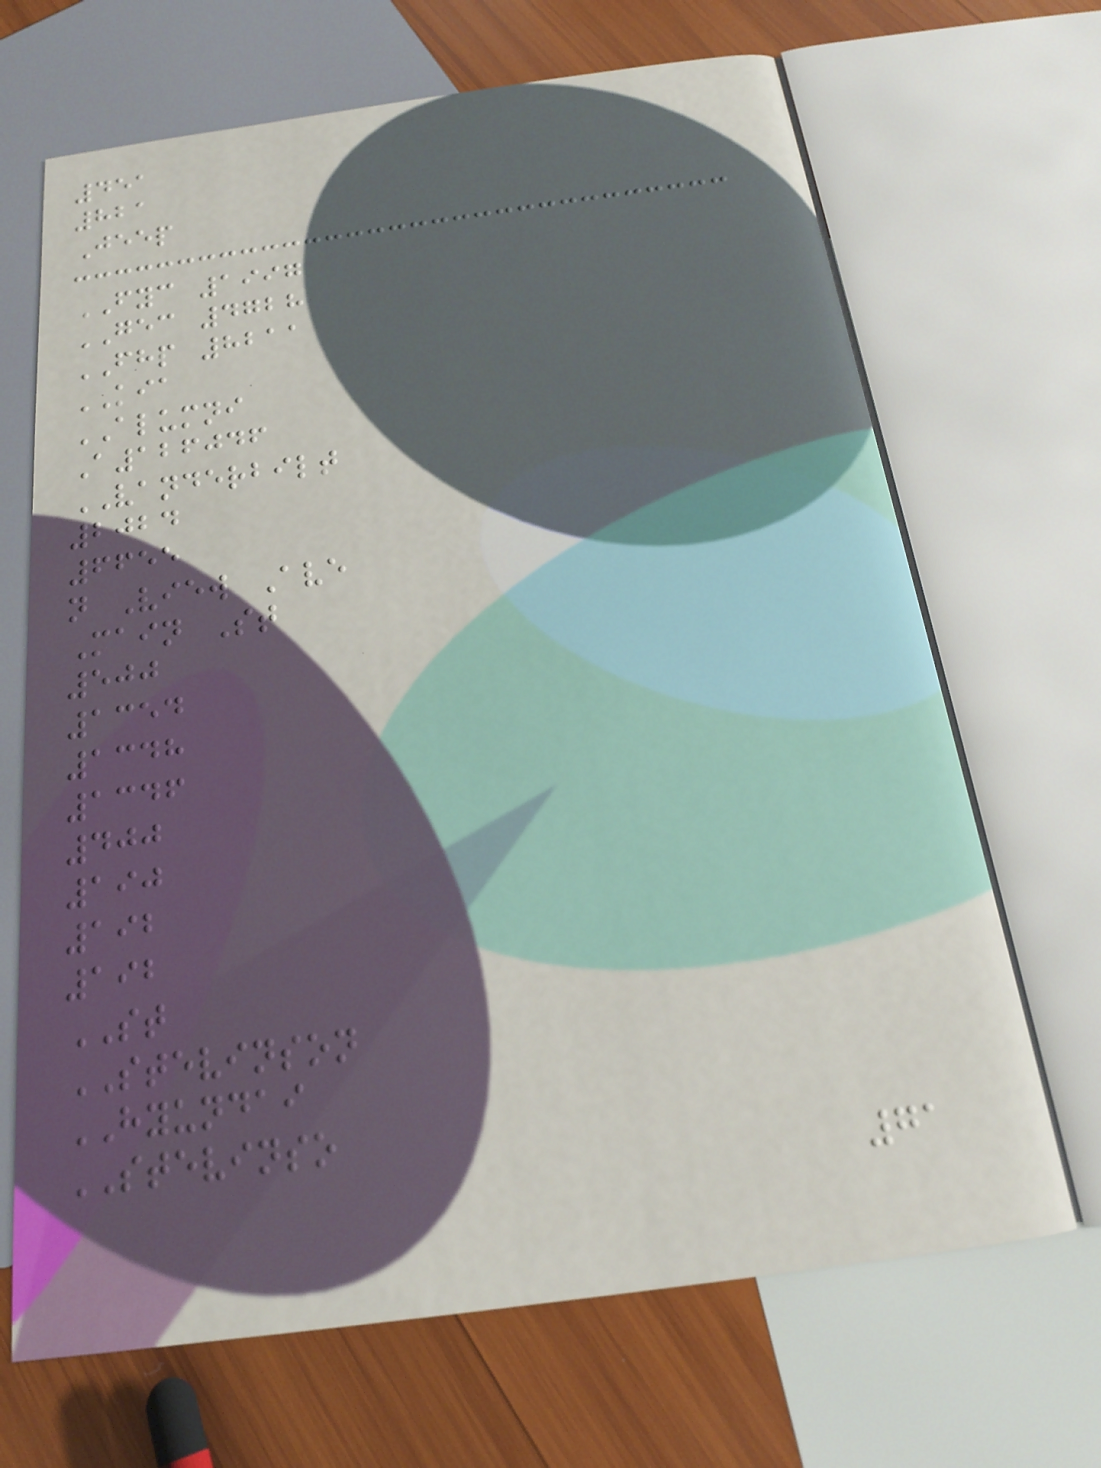451
821
Jeep
FYC 1997
GEC 4728
FHP 8211
KIA
ALUMNI
A126046
VANDERBILT
2024
6655
n View Ave
Main St
500
1354
1348
1346
400
190
192
192
ST
STEVINSON
HYUNDAI
STEVINSO
71
